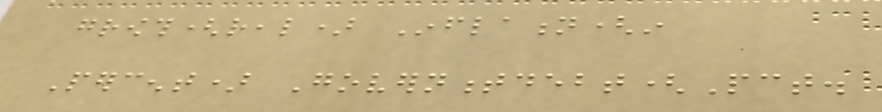growth(real) Inflation(in
Percent) Governmentdebt(Pct.
